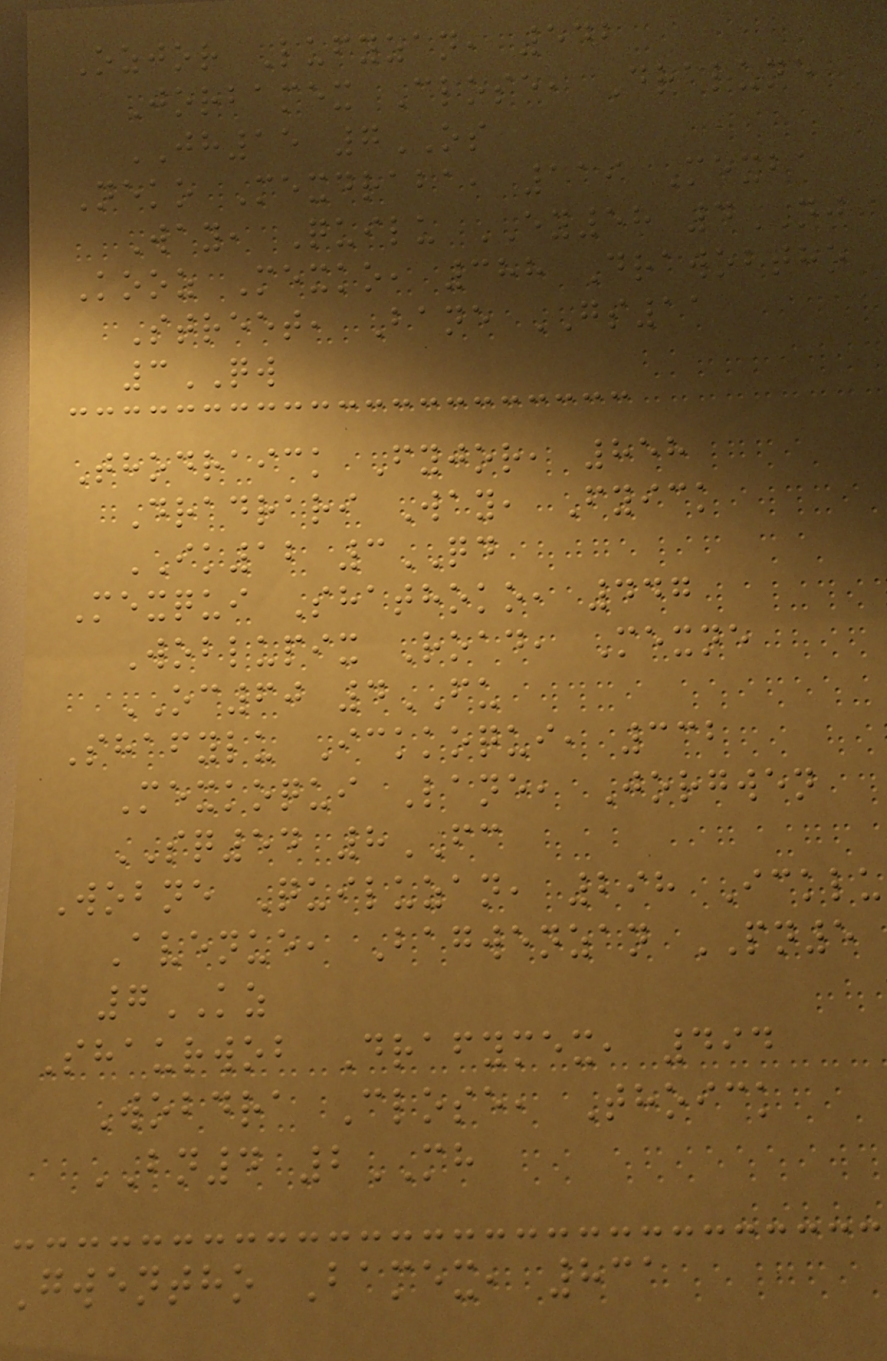Ozjor Lufyzan, 542
Jorbamex Close, Dralune
JH15 7OS
Neko Mexdraba, 119 Mexba
Way, Quilu EY58 4NJ
Kooz Mexko, 388 Drawobtho
Street, Bane GS11
3QW
Thodraick Fyjor, 858
Dradrari Way, Fyick
IK12 3QD
Mexqui Shathoko, 447
Woblupix Road, Mexne
OC60 4FU
Shafylu Ickkoqui, 332
Mexkoqui Lane, Jorgwen
SQ54 8FC
Wobne Quiluzan, 298 Icklu
Avenue, Bagwenzan PN5
7KZ
Shaurwob Drafymex, 494
Wobdra Close, Thoick
BN4 2MH
Gwentho Bamex, 831
